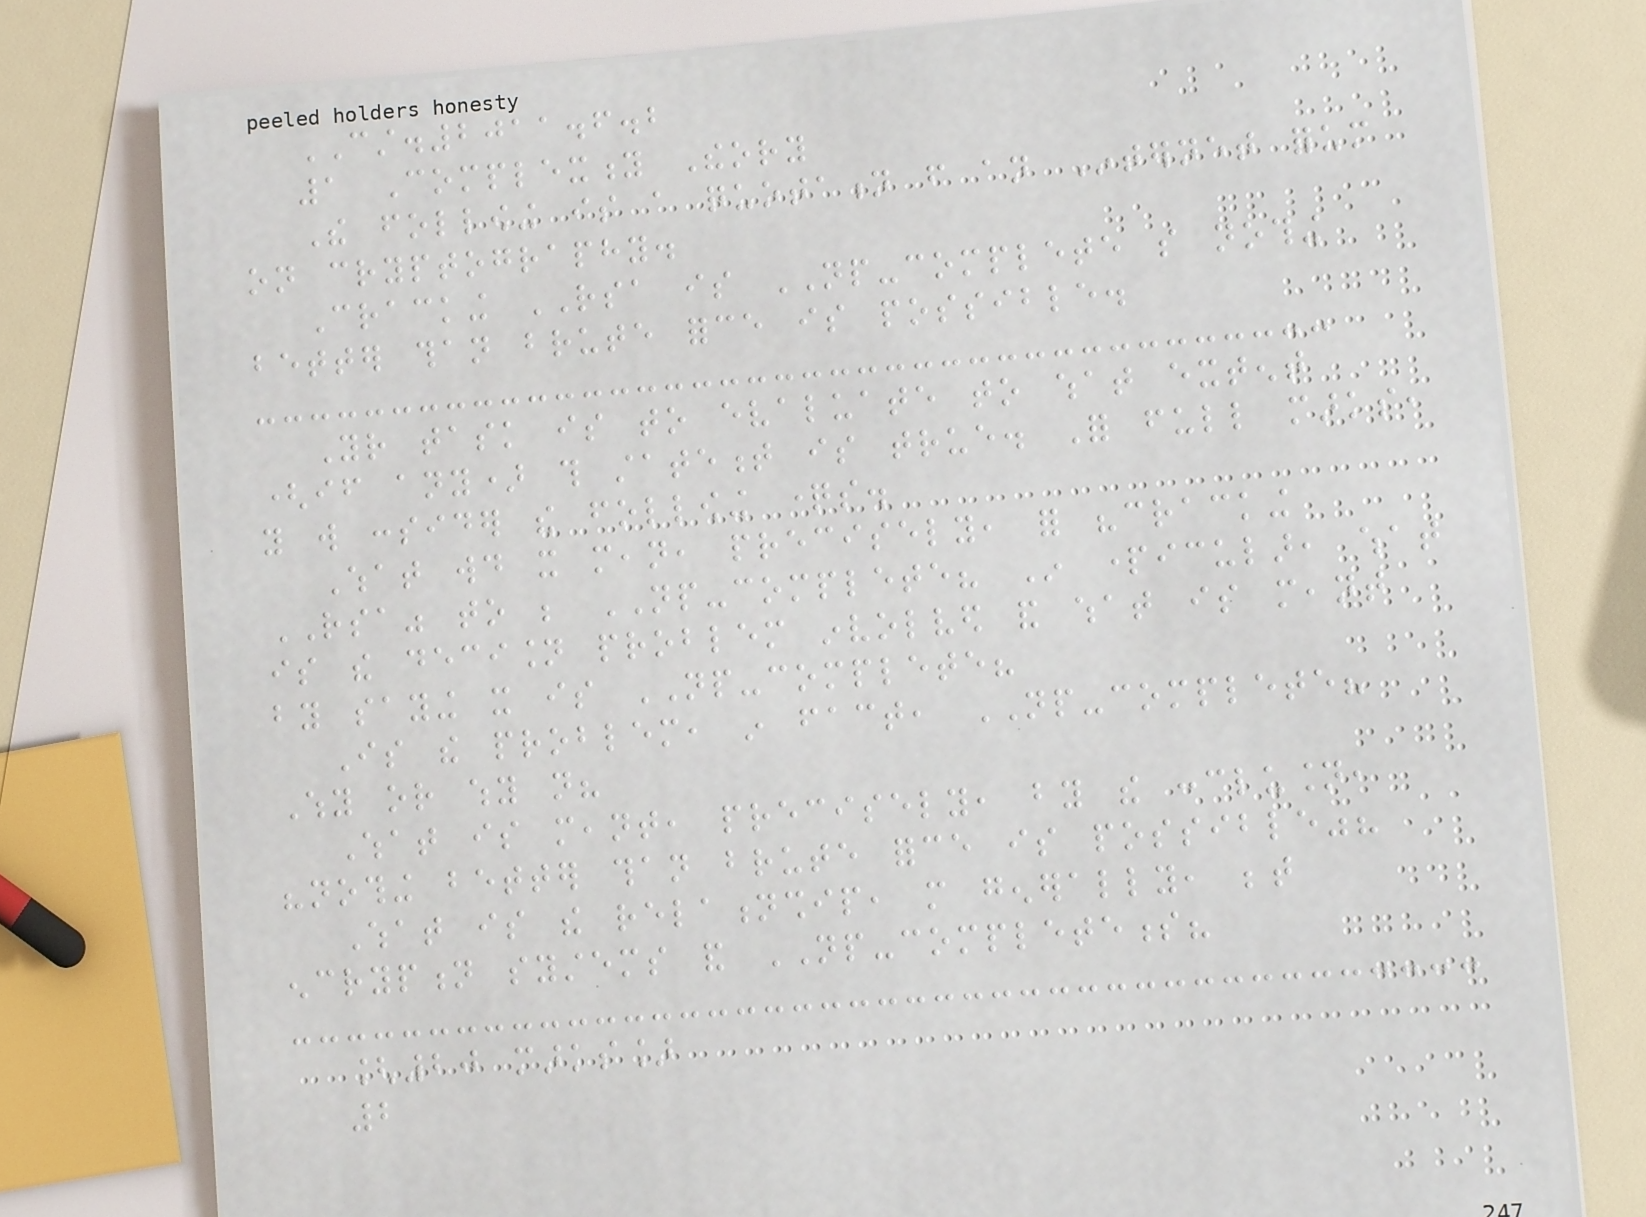CST.2011.6.2
1 Complexity Theory
The following is a quotation from an Internet forum
on cryptography.
Cracking RSA is NP-complete so nothing
better than brute force is possible.
Your task is to evaluate to what extent
(if any) this statement is true. For full marks,
you will consider the following questions.
What would it mean, precisely, for "cracking
RSA" to be NP-complete? In particular, what
is the decision problem involved and what is meant
by saying it is NP-complete?
Is the problem, in fact, NP-complete?
Why or why not?
What is meant, precisely, by the conclusion,
"nothing better than brute force is possible"?
What is the relationship, more generally, between
encryption systems and NP-completeness?
[20 marks]
2
